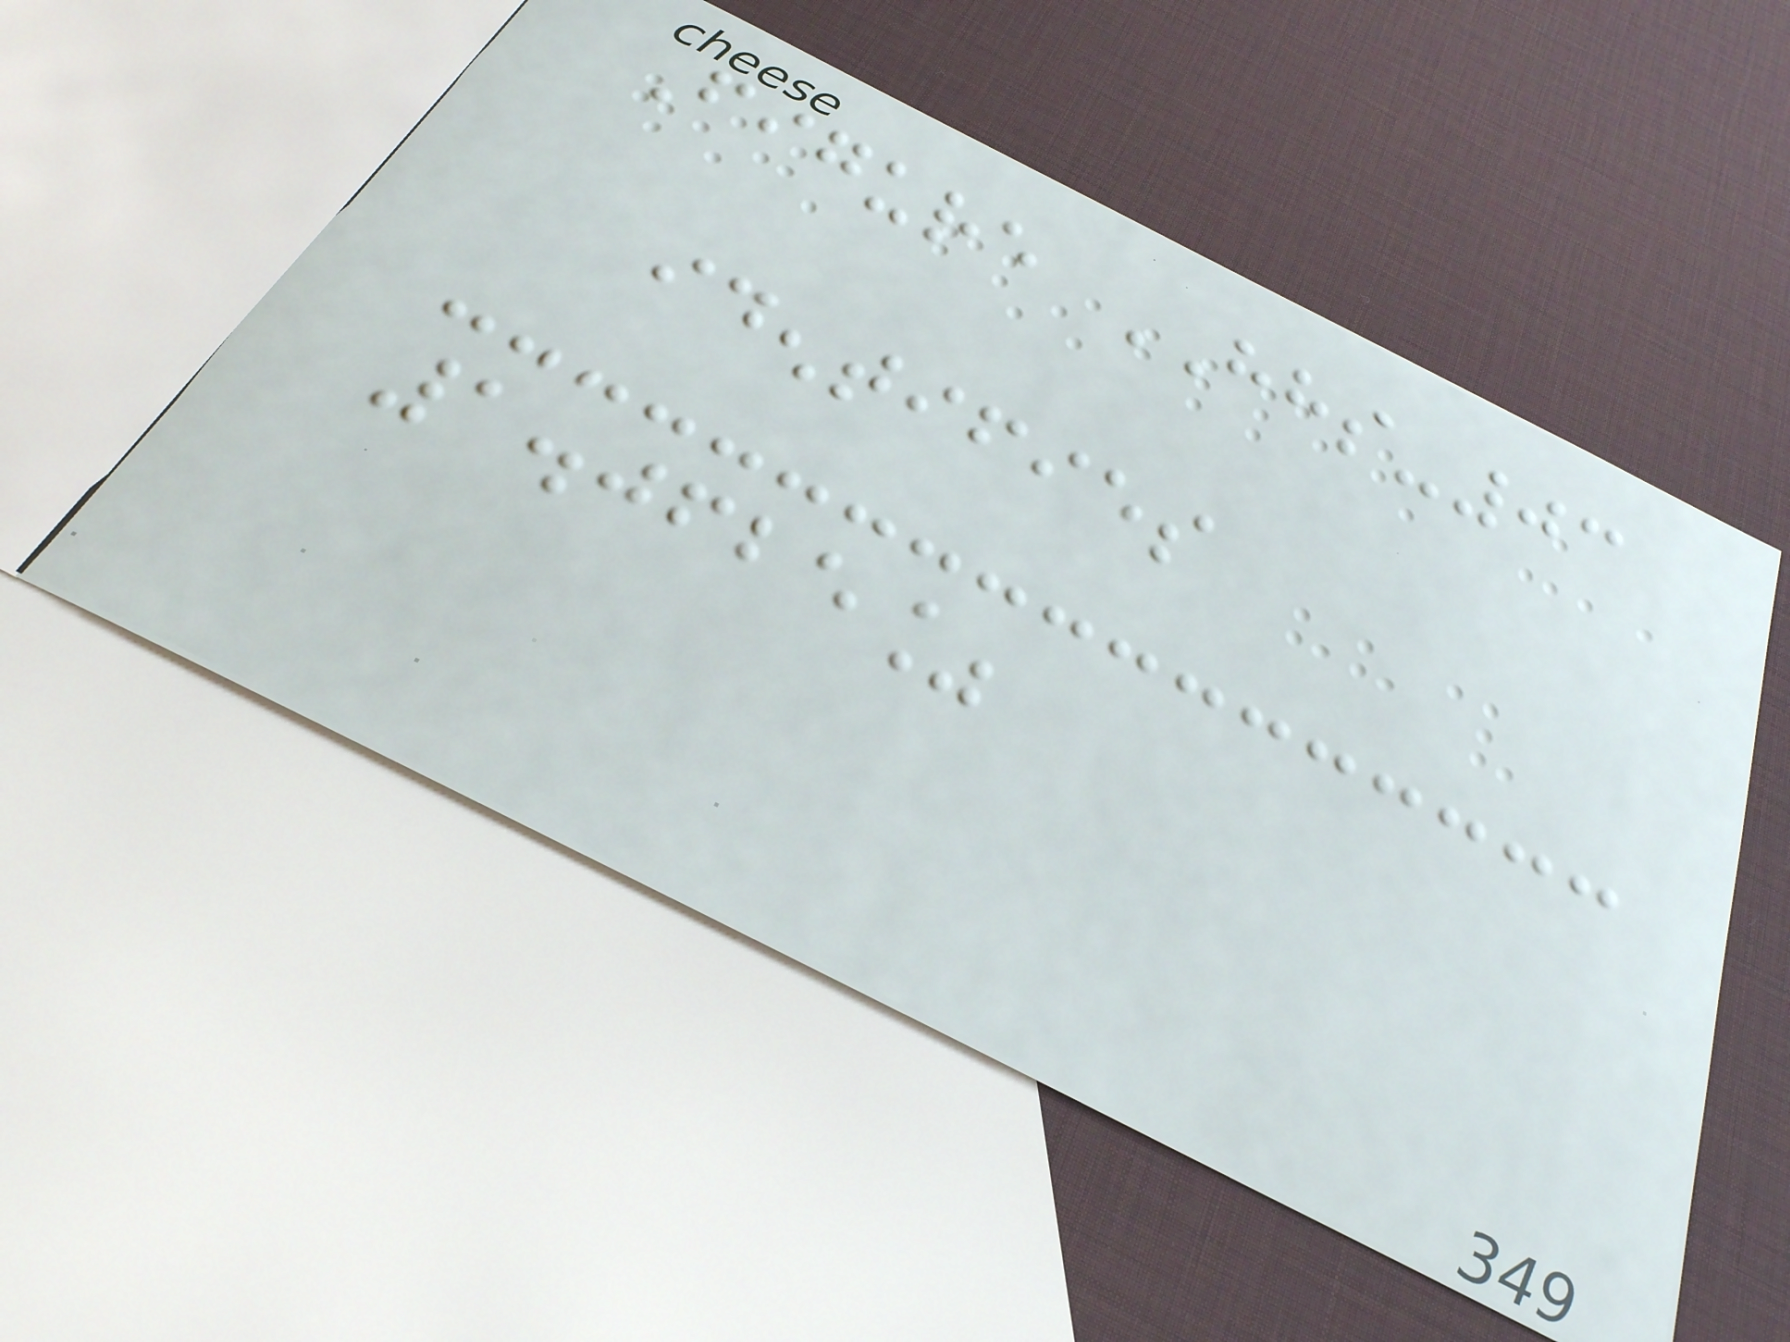Figure HHS-03
identifies
1.0625%
